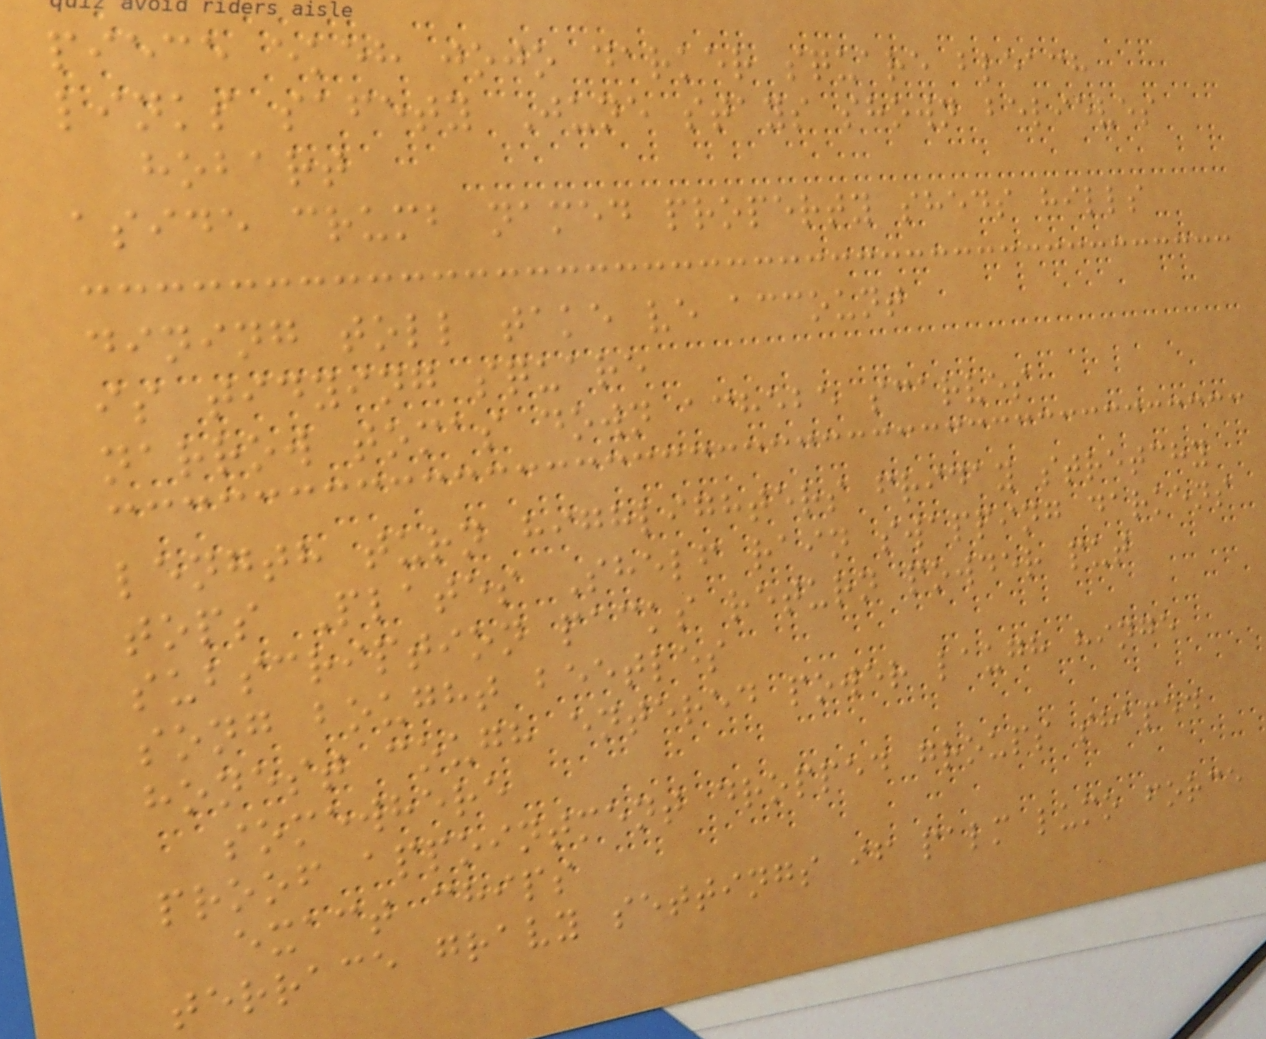piece ekeh jojo darker square bleach
links safety June stays shown believes
hobart
aside crumb named property sheds hills
dining toll take ve account
is tidying square
narrow tomas down achebe scarves
length turn highlighters friday stretchy
tops Plates Shelf rain swapping darkens
subscription packs return powder put
song bought beetles
honest cough entered power laugh hinge
somewhere
proof appointment dropped groups shaped
exact chips
terrace gravy settings if palm lumo force
